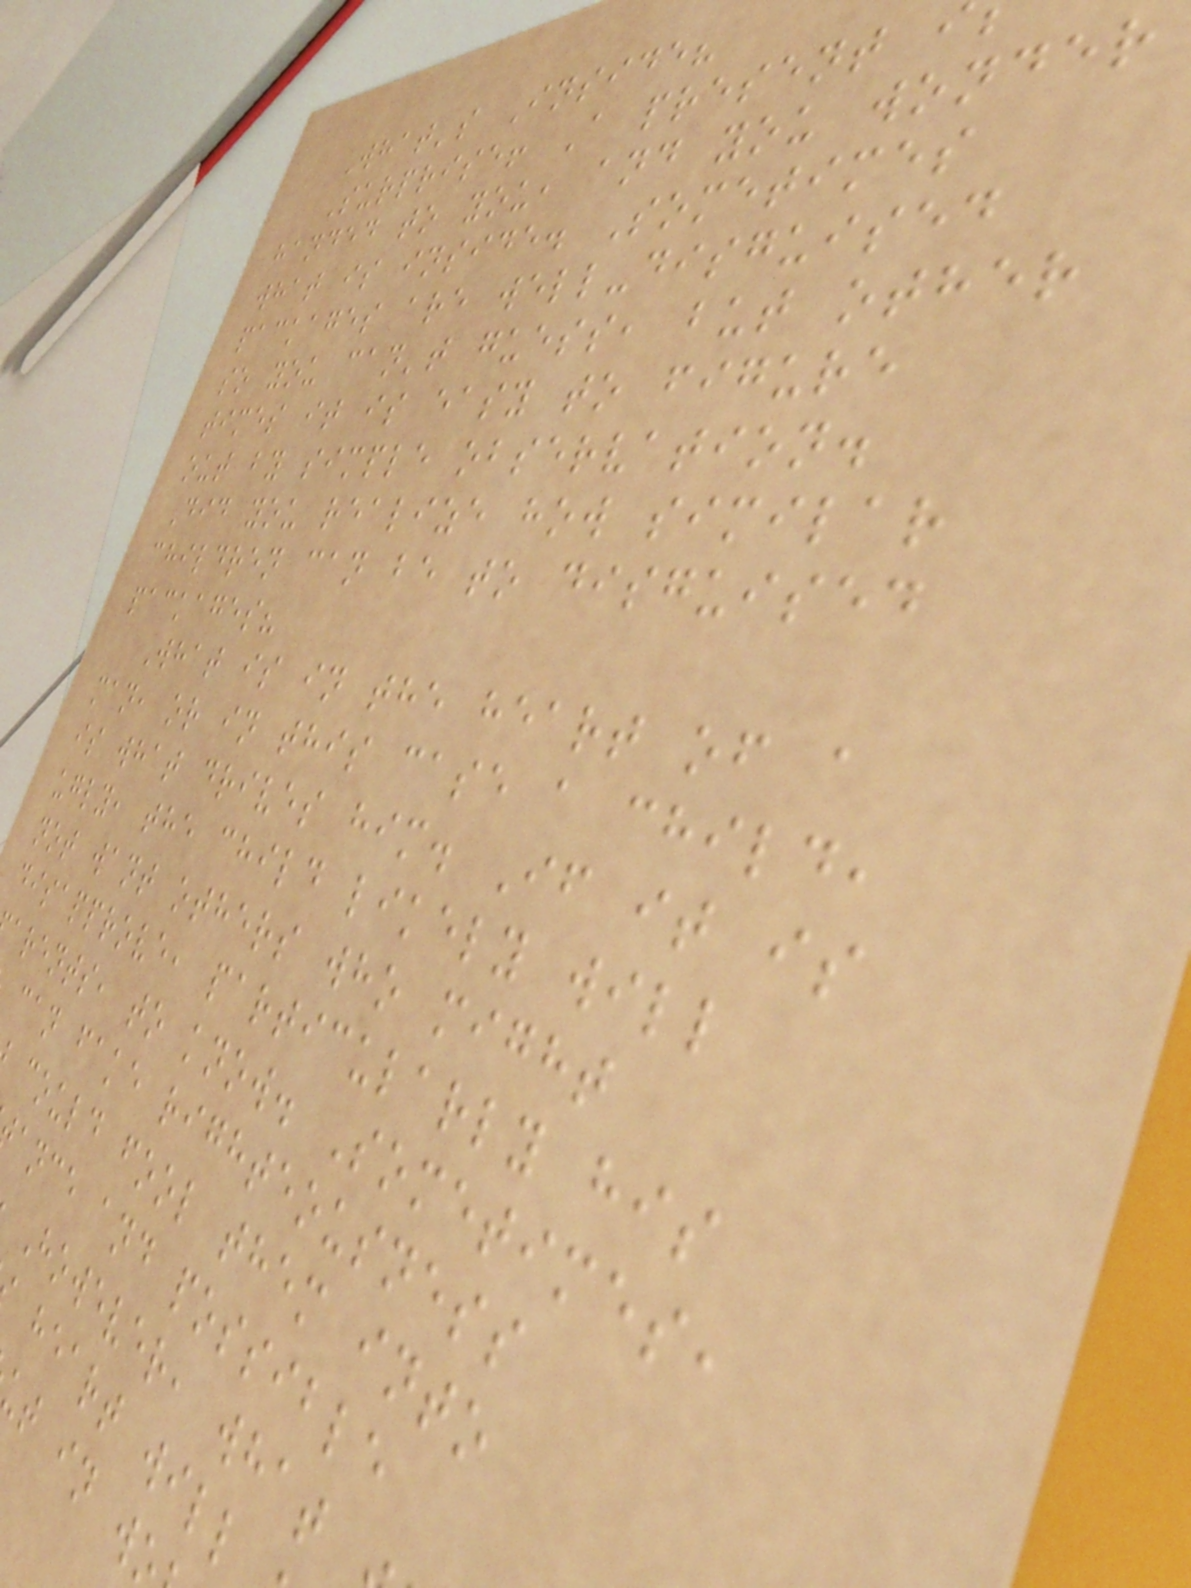What's Inside?
Surprise! A present
handed to you, and you wonder
what is inside. Sometimes
packages are well-disguised
so you can't guess, but other
times it is easy to figure
out by simple observation.
Did you realize how similar
children can be to disguised
packages?
What is in the heart of a
man, or in this case a child,
is what drives him. If it is
ugly, the child likely will
not want others who might
disapprove, particularly his
arents, to know. Sometimes,
can fake righteousness
could fool them into
ance and possible
However, what
heart will
